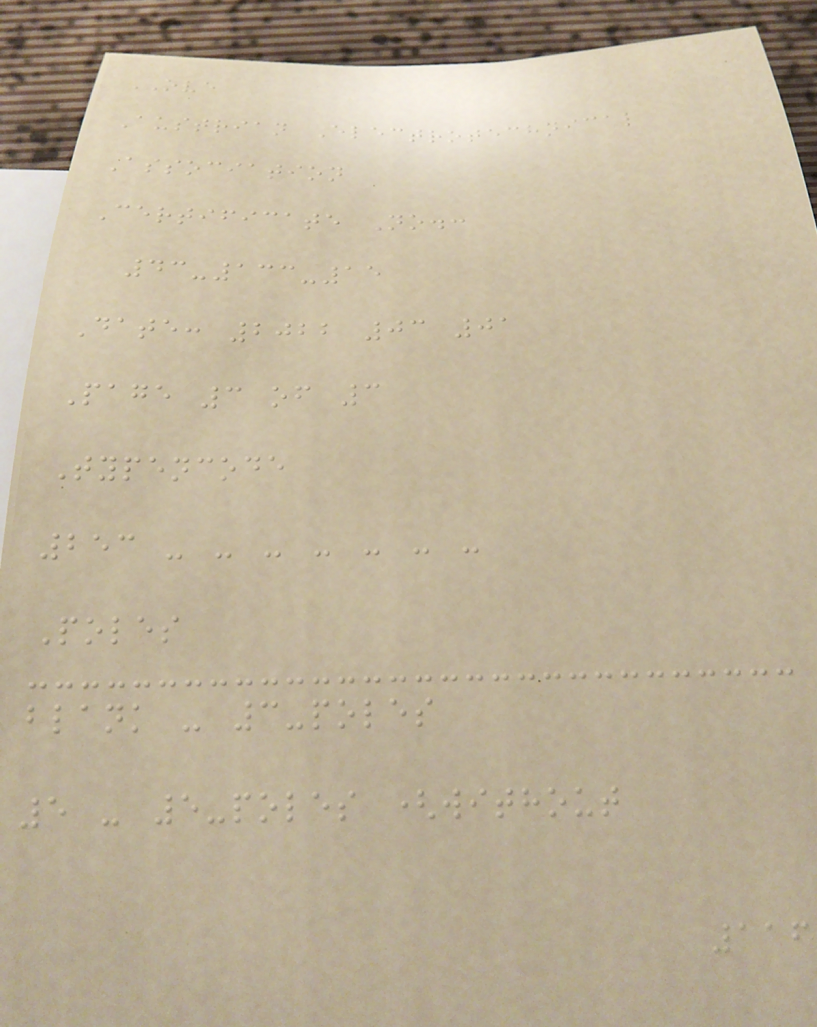OVE
Austrian Electrotechnical
Association
Certificate No.:
43-133-15
Date: 2022 03 01
Page 3 of 3
Typencode
253 - - - - - - -
Poles
blank - 3-poles
5 - 5-poles (without
116
